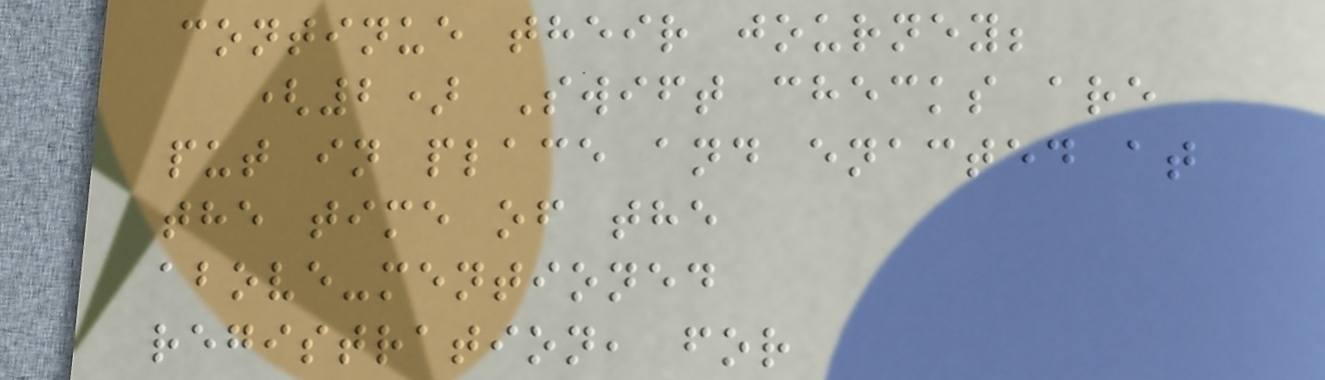continue their journey;
(2) Swift checks are
put in place and enacted at
the time of the
above-mentioned
registration, for
